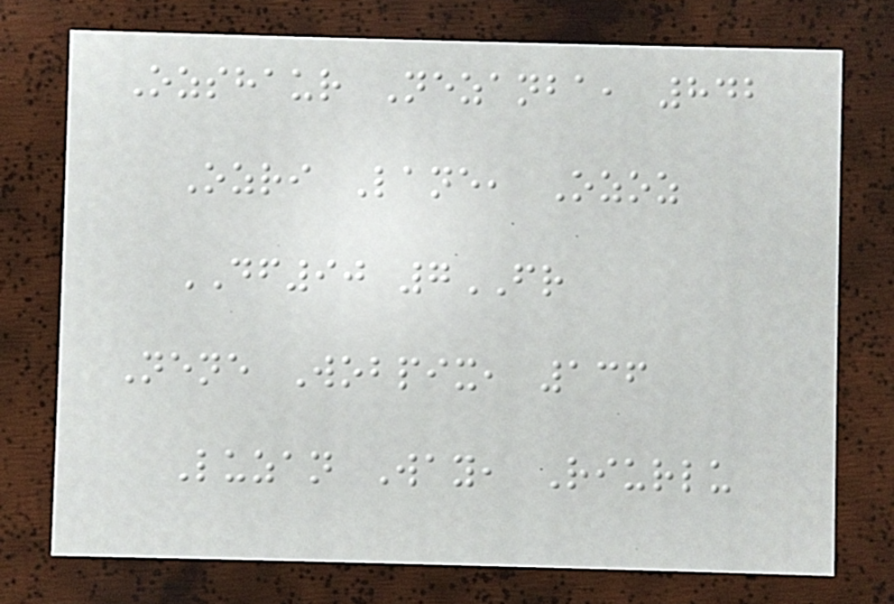Ozshaur Nezanba, 842
Ozri Lane, Ozoz
DF90 7FR
Nene Wobpix, 136
Luzan Way, Riurlu
